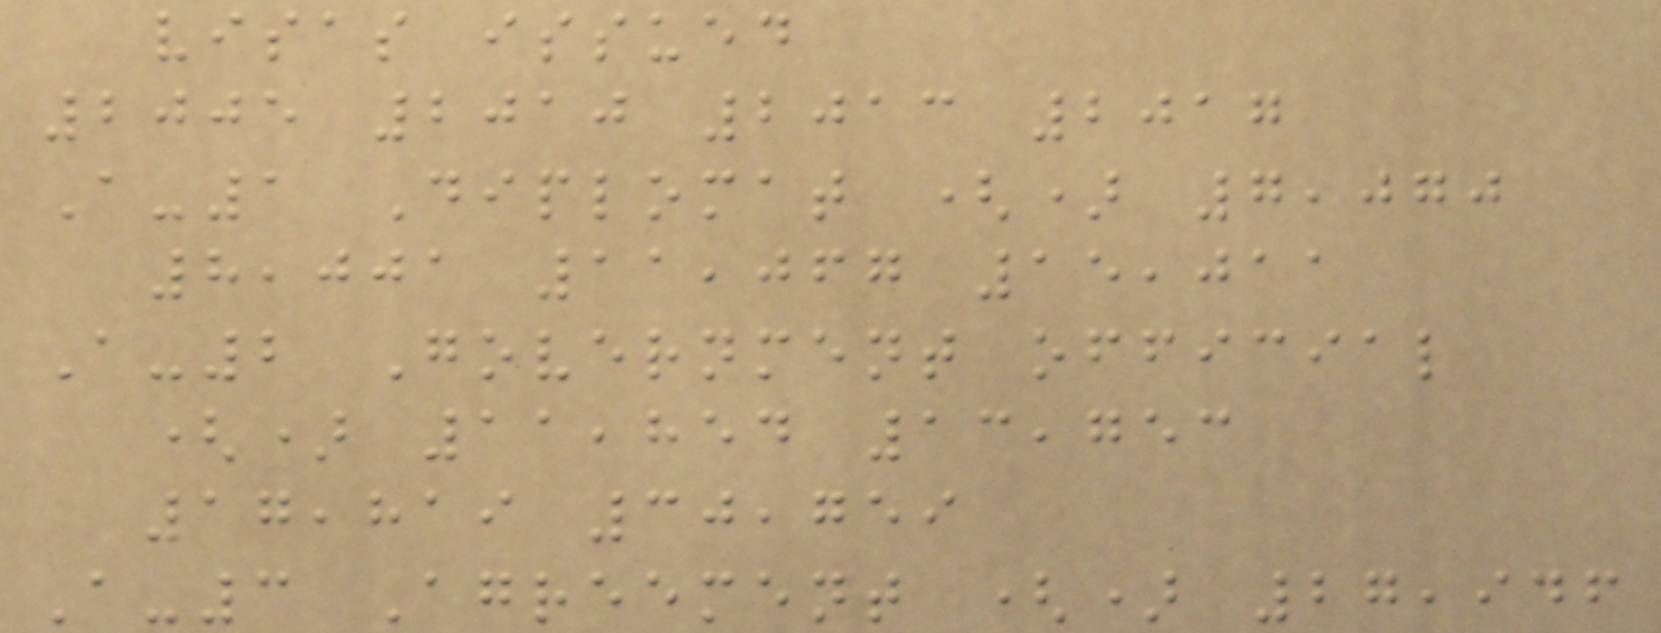visas issued
2005 2010 2013 2017
A-1 Diplomat () 7,070
8,001 11,067 15,011
A-2 Government official
() 11,854 13,753
17,819 30,759
A-3 Agreement () 27,946
